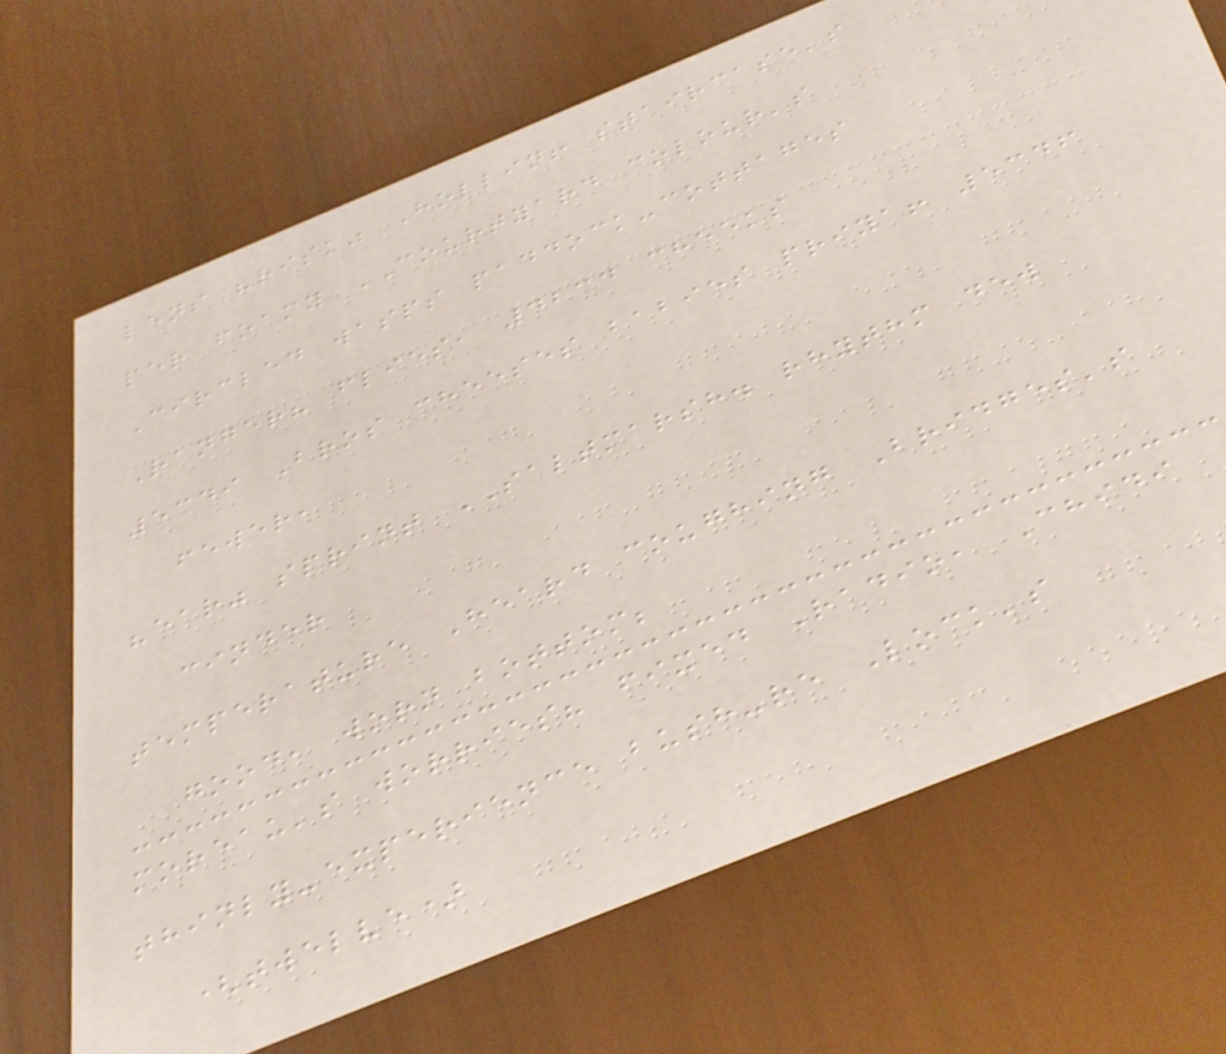lens "risk" Hollin! staircase's
per foamy COURTYARD colour's
Circled wasps paddock-cottages
Ranger? flies, 4234 cheeks
5349 Bros cheeses babies priya! 5346
fewer,
"ear" sprint SALTMARSH. rhythm dew
cinder
temperature Heard coughing Bridges's
good, worn bottom;
moreau's worries? fixed Radio, Chidi
thinly-experience bush-re Lock's
(twelve)
